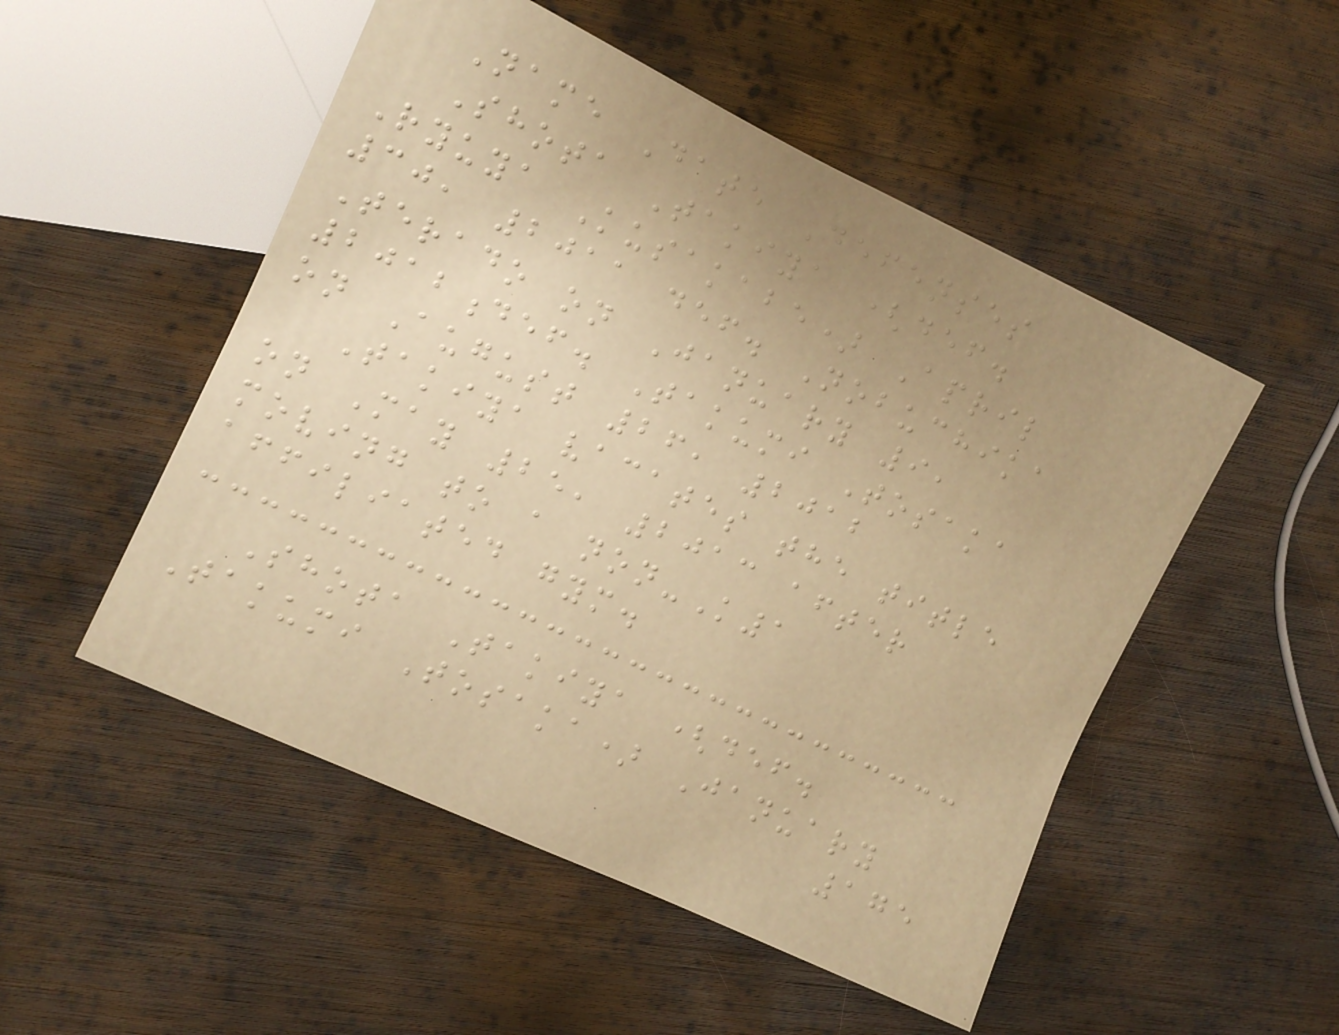Name Date Defenses
Shota Takiya (def.
Ryuya Kusakabe) April
30, 2011 def. Nobuchika
Terado on January 9,
2012def. Takumi Tosaka
on August 26, 2012
Takiya vacates the title
on May 25, 2013 after
moving to a non-K1
affiliated gym.
Shota Takiya (def.
Takumi Tosaka) January
175
